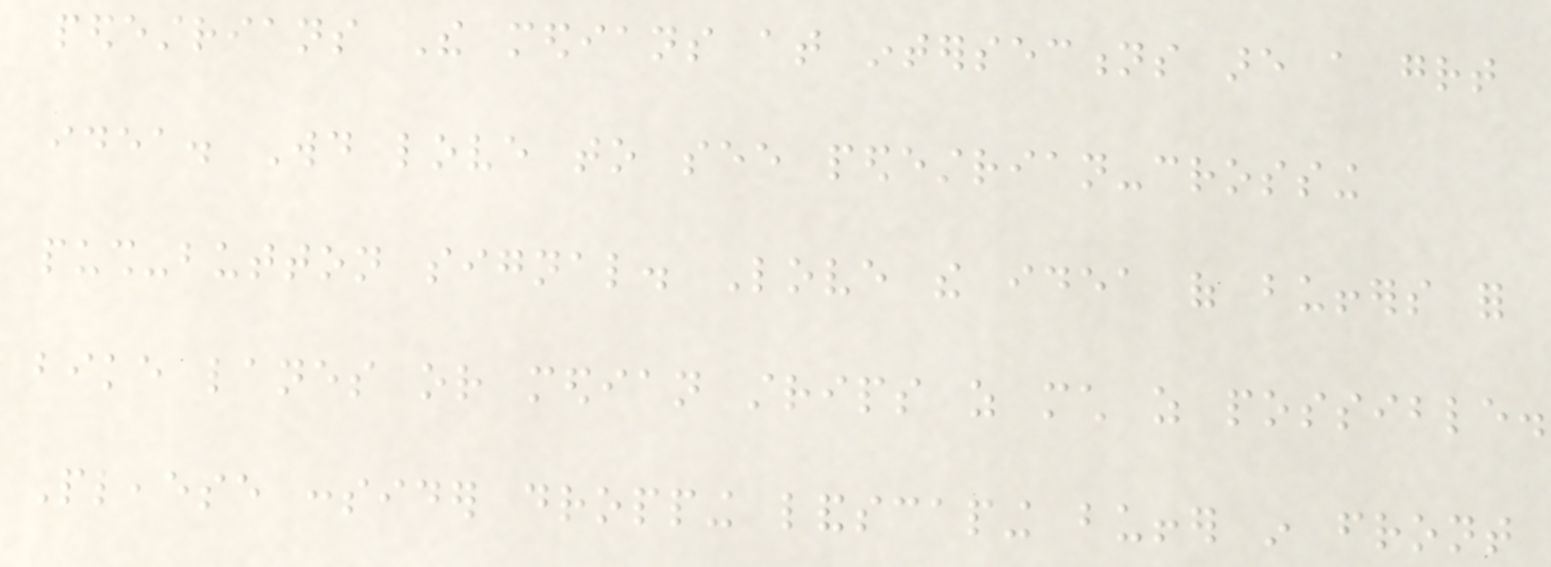pedestrians The medians at intersections are a great
idea. Would love to see pedestrian-crossing
push-button signal. Love the idea of buffers for
bike lanes or median strips as much as possible.
Pleaese consider dropping landscaping buffer in front
